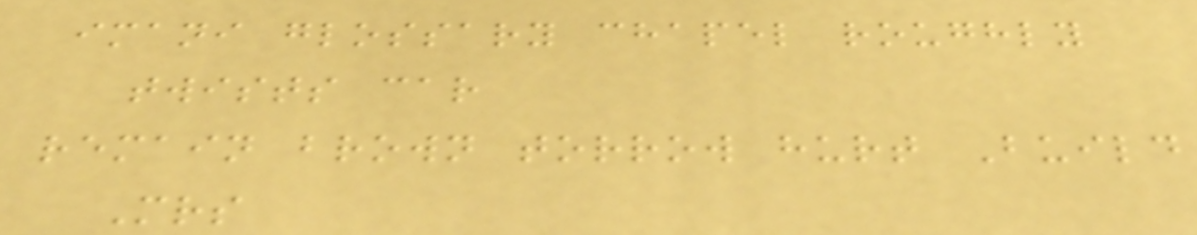imani glossary chapel roughly
twists car
remain brown torrow hurt Build
Mrs
